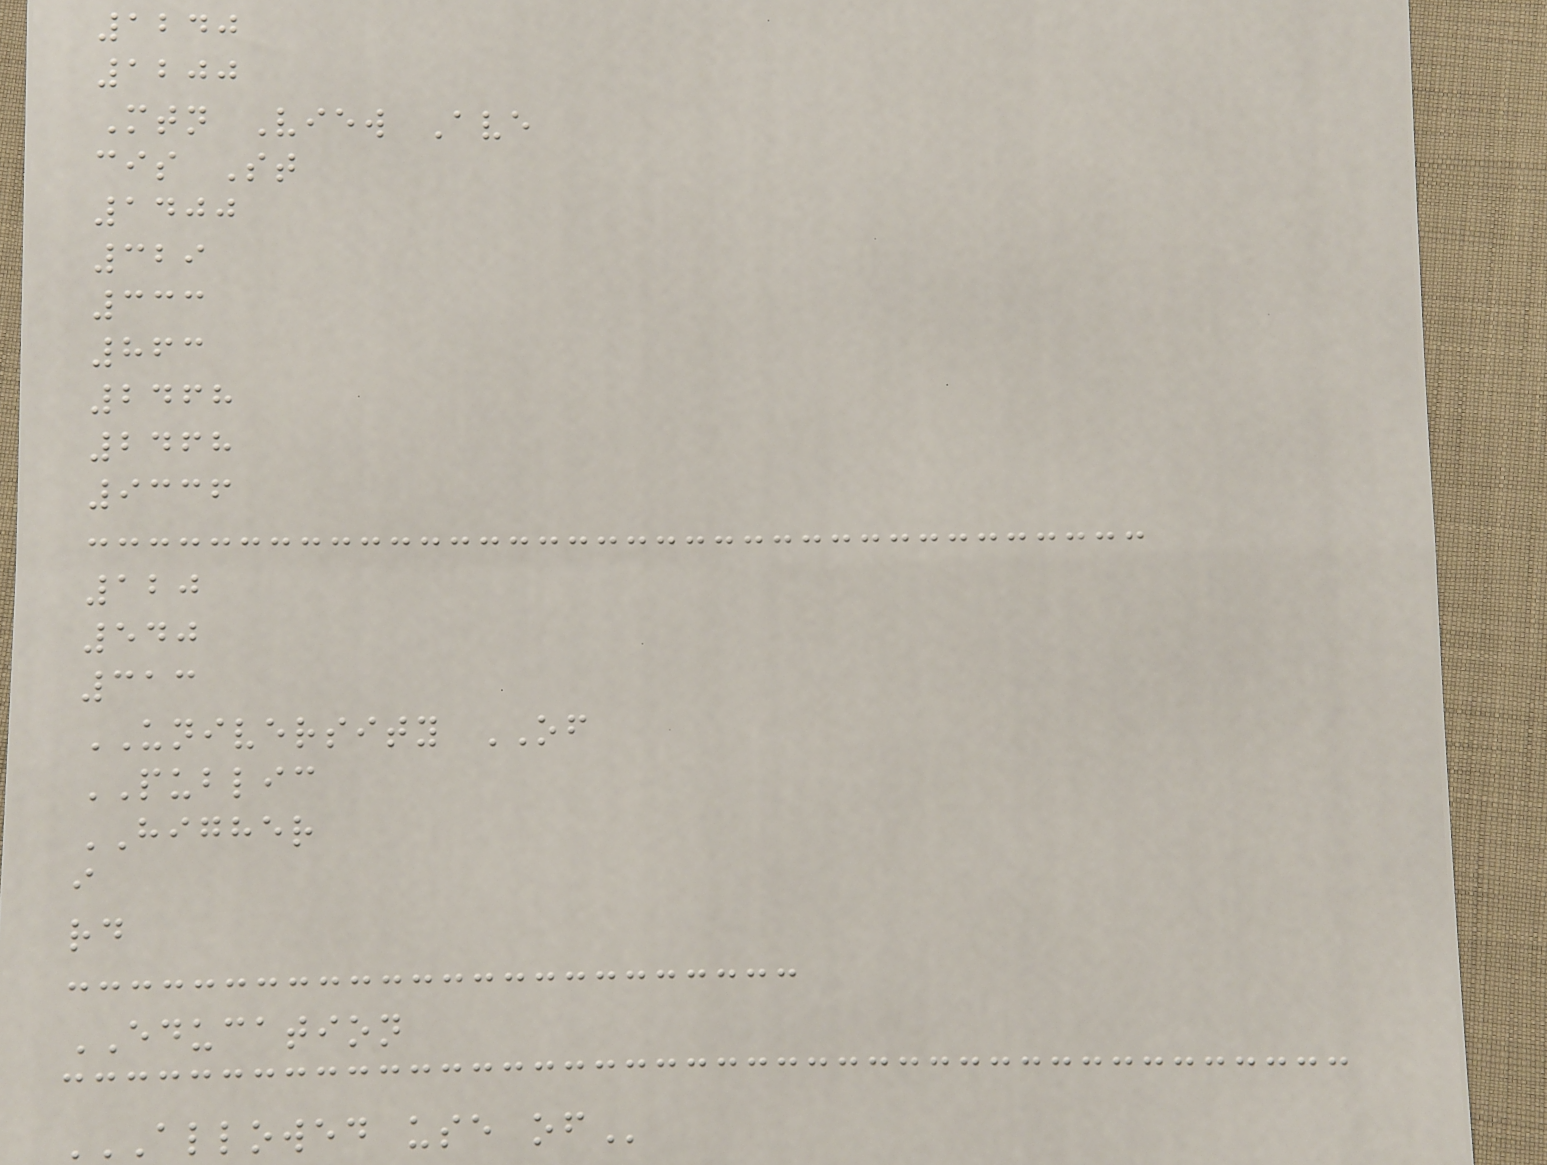1240
1200
Mtn View Ave
cis St
1400
329
333
863
2468
2468
9336
120
540
313
UNIVERSITY OF
PUBLIC
HIGHER
i
rd
EDUCATION
ALLOWED USE OF
